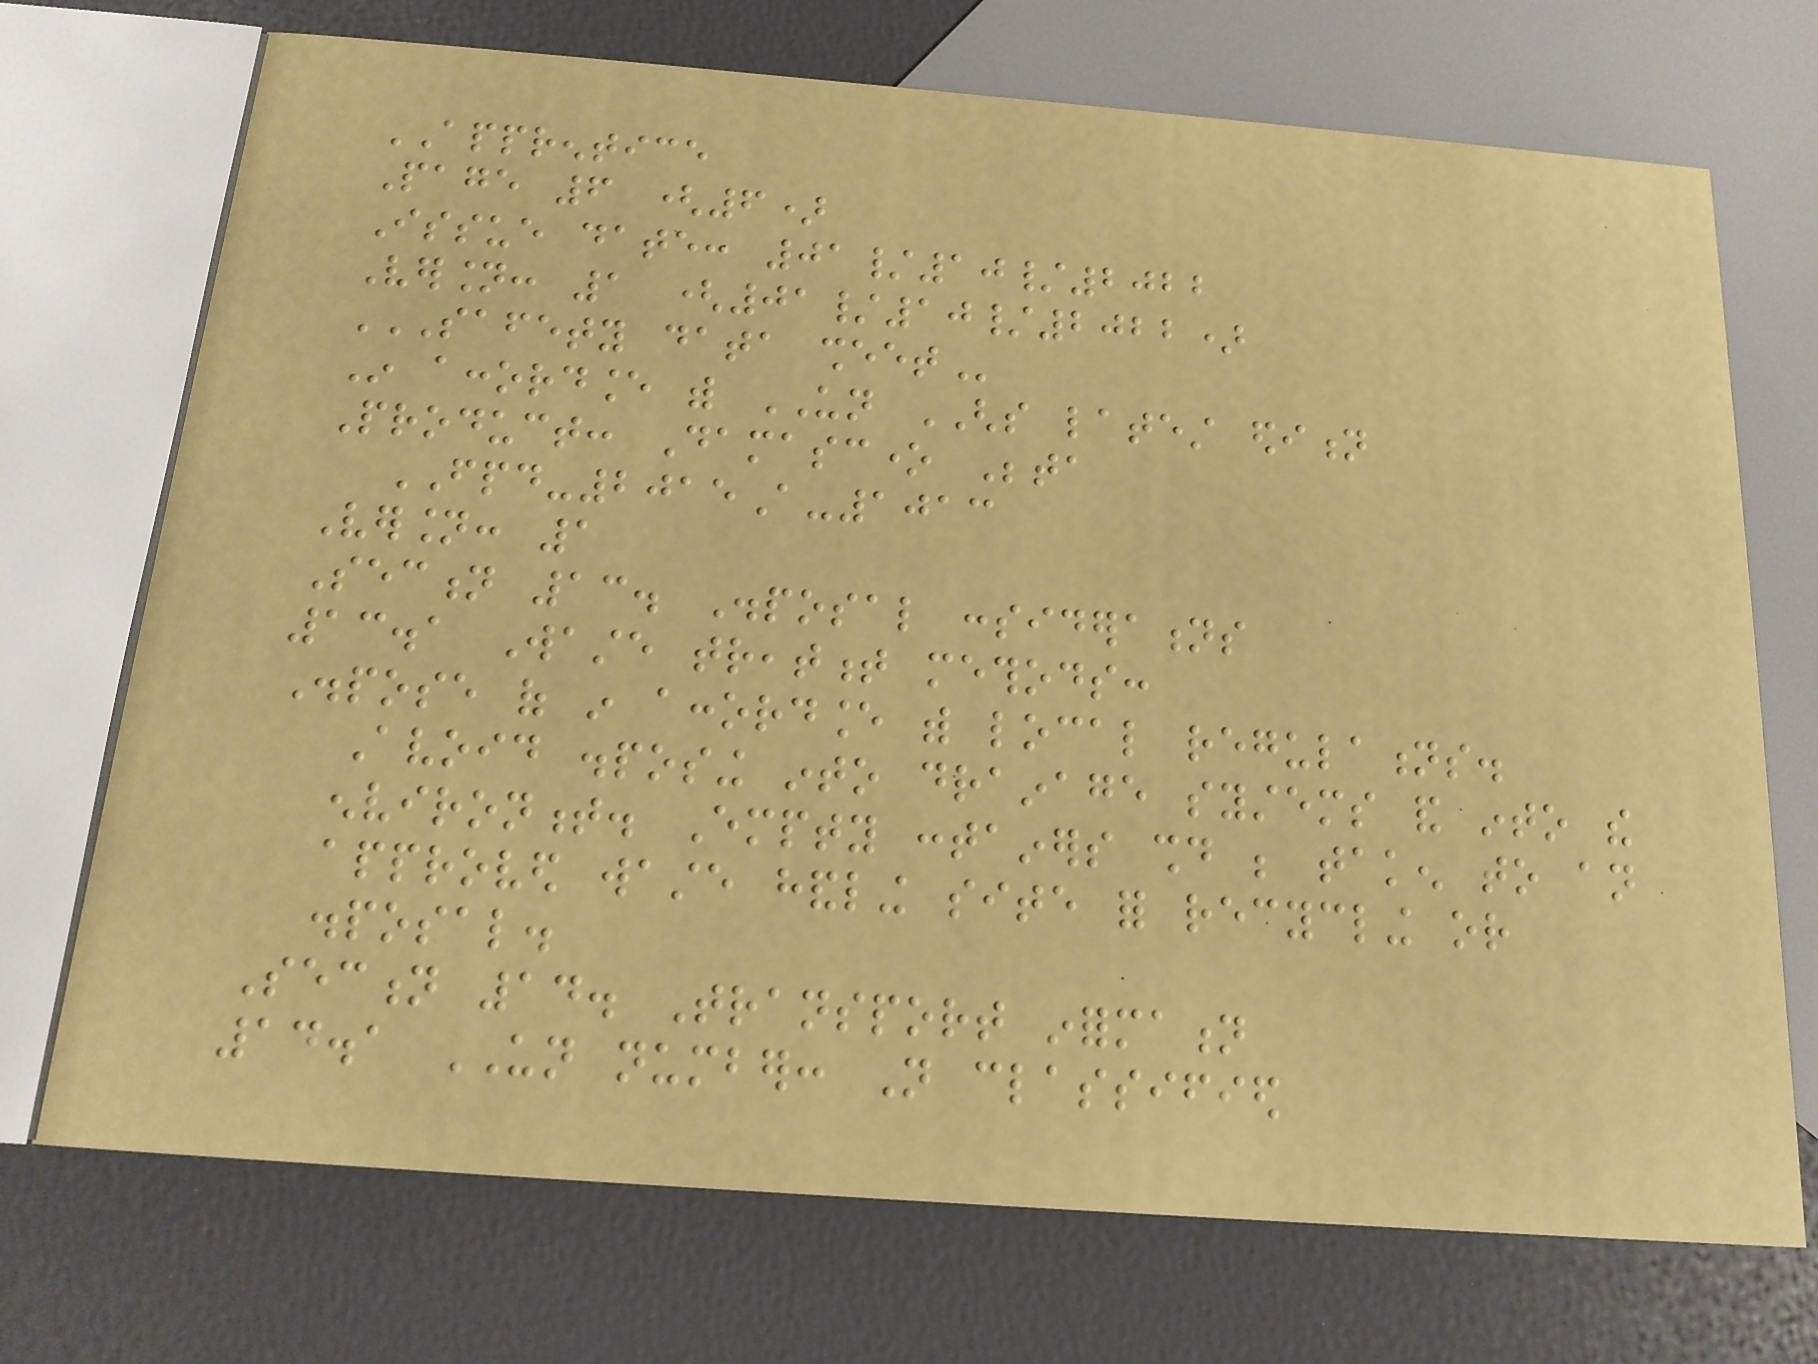APPRENTICE
Page 6 (6)
Issue date: 01/10/2022
Version: 1 (01/10/2022)
SAFETY DATA SHEET
In accordance with UN GHS latest edition
Product: Damascone Beta
FPD-2015A-1013
Version: 1
Section 13. Disposal considerations
13.1 Waste treatment methods:
Dispose of in accordance with local regulations.
Avoid disposing into drainage systems and into the
environment. Empty containers should be taken to an
approved waste handling site for recycling or
disposal.
Section 14. Transport information
14.1 UN number: Not classified
